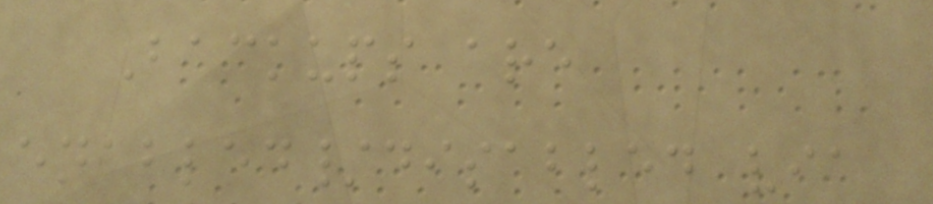Backups are
enabled/disabled via
